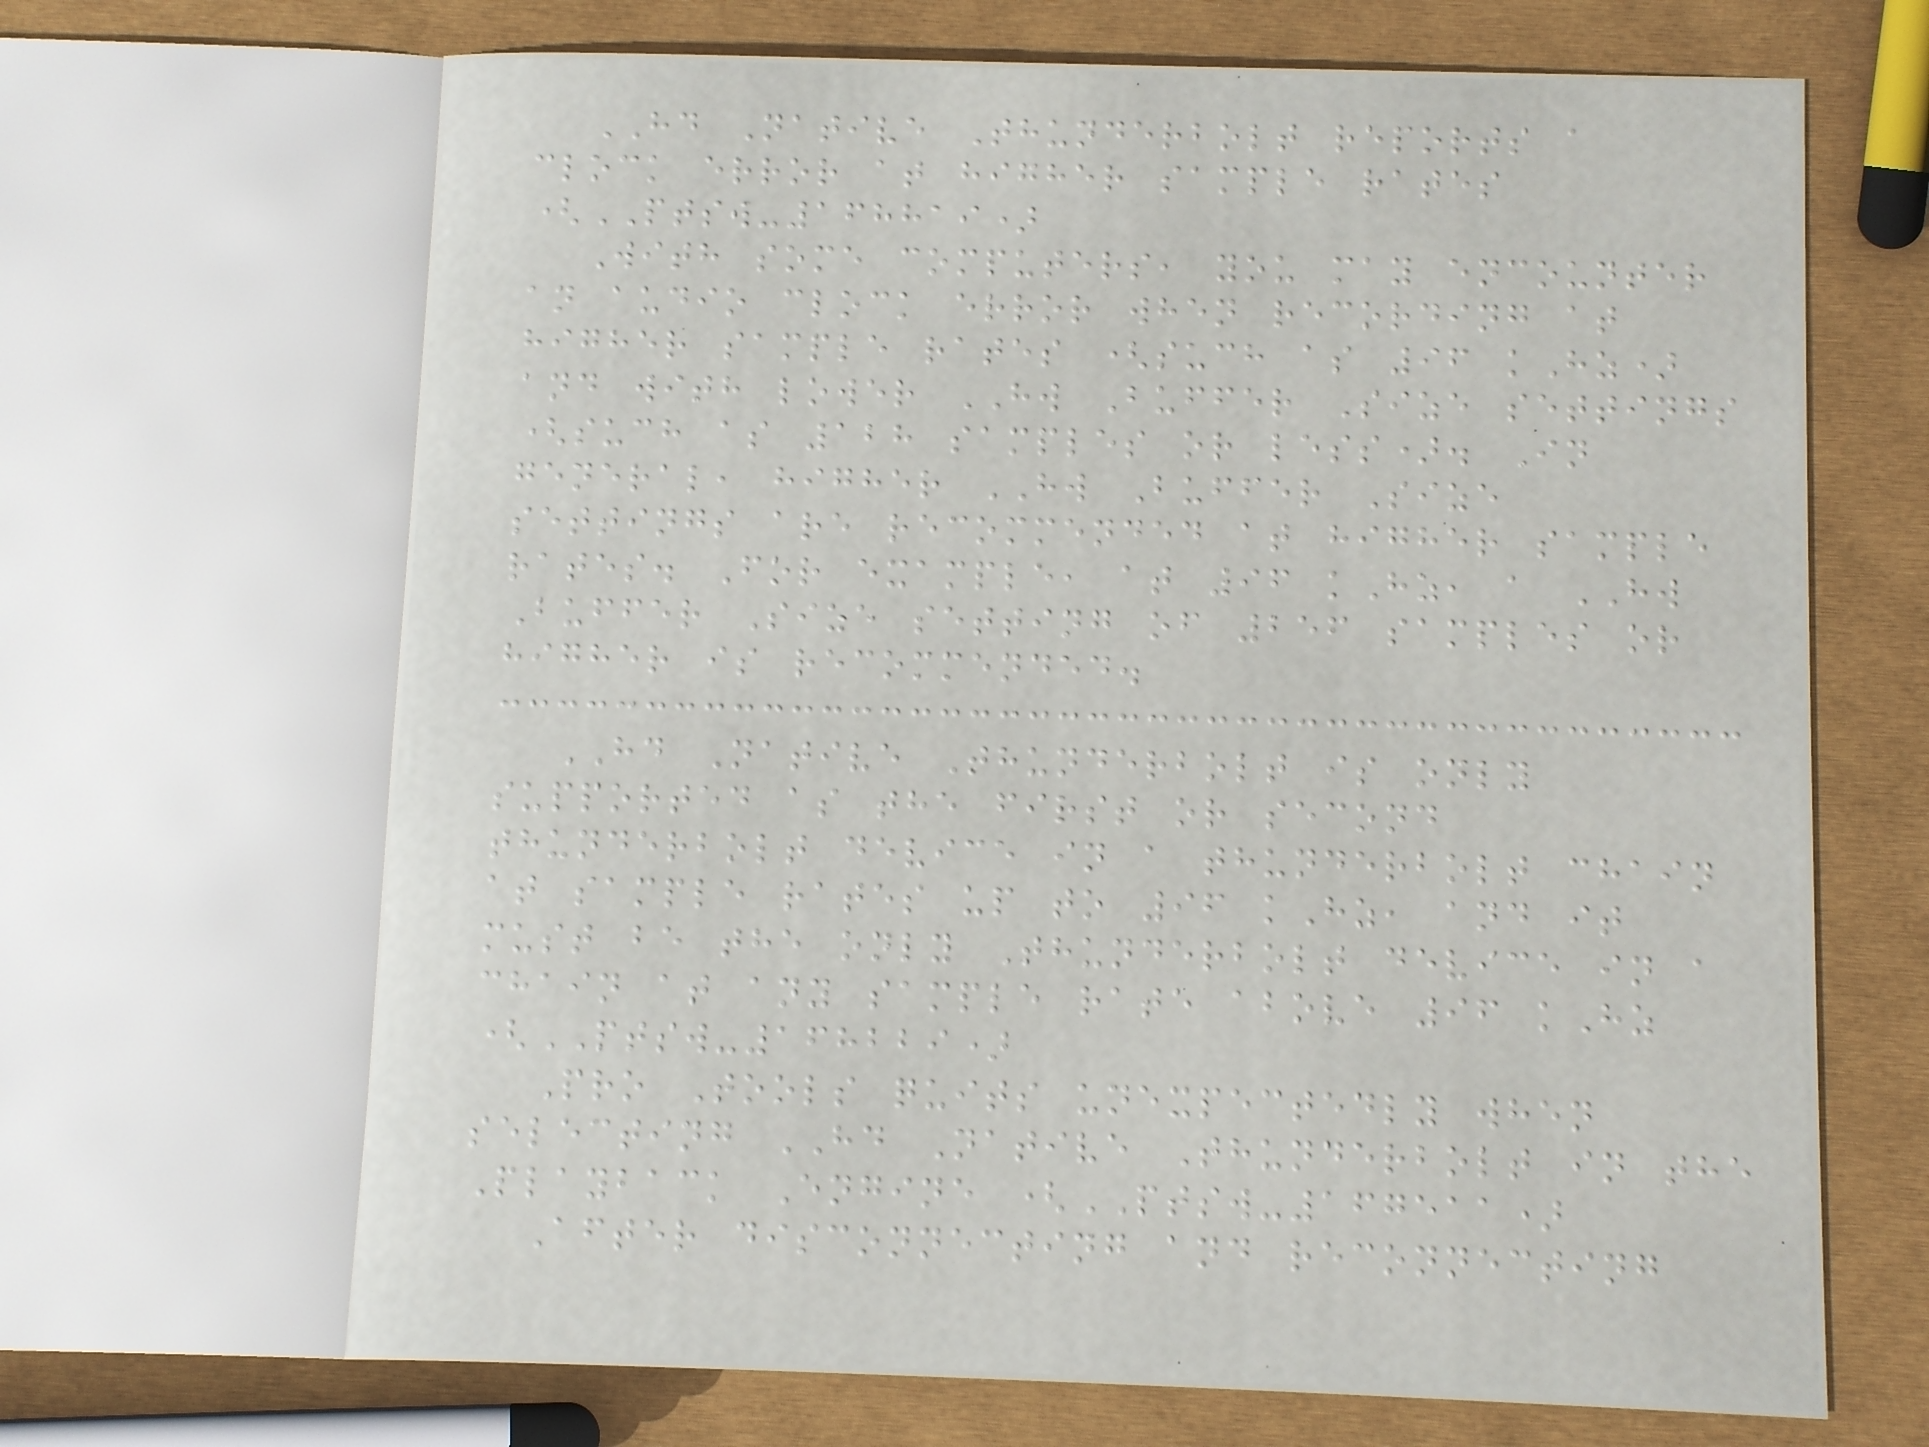HD Native Thunderbolt reports a
clock error at higher sample rates
(PTSW-168819)
With some computers, you may encounter
an audio clock error when recording at
higher sample rates (such as 96 kHz)
and with lower HW Buffer Size settings
(such as 128 samples or less). In
general, higher HW Buffer Size
settings are recommended at higher sample
rates. For example, at 96 kHz, a HW
Buffer Size setting of 256 samples or
higher is recommended.
HD Native Thunderbolt is only
supported as the first or second
thunderbolt device in a thunderbolt chain
at sample rates up to 96 kHz, and it
must be the only Thunderbolt device in a
chain at any sample rate above 96 kHz
(PTSW-168229)
Pro Tools quits unexpectedly when
selecting HD Native Thunderbolt in the
Playback Engine (PTSW-167511)
After disconnecting and reconnecting
